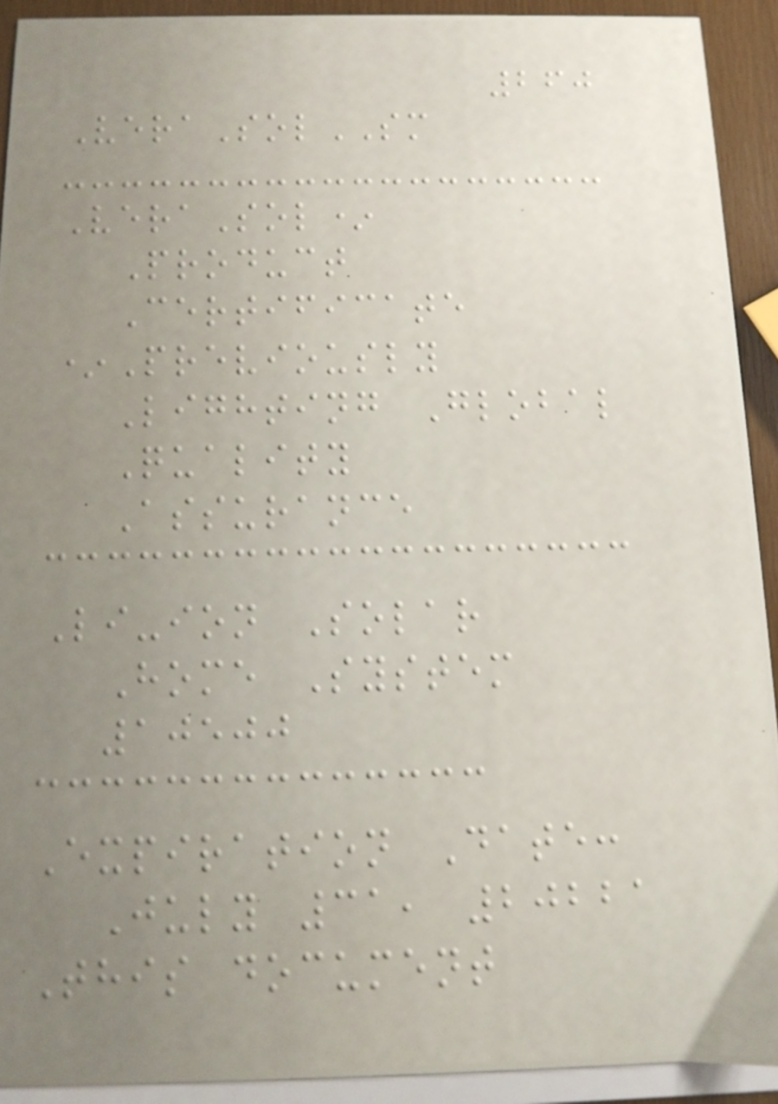260
VeraSolSM
VeraSol*
Product
Certificate
*Previously
Lighting Global
Quality
Assurance
Li-ion Solar
Home System
10500
Expiration Date:
July 31, 20221
This document
